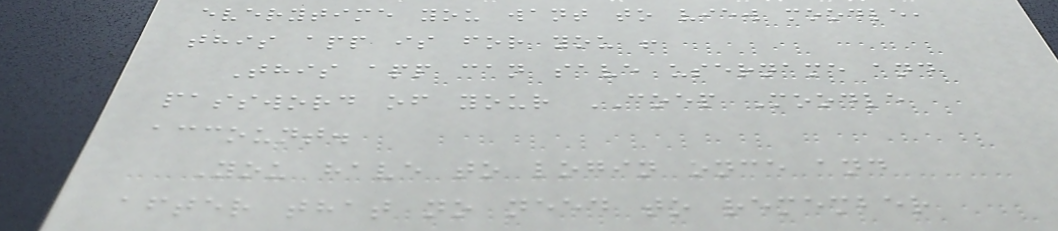everytime you want to view moodle,
this app is for you !
This app can save username and
password of your COEP Moodle
account.
You have to login once and
after that no need to remember
